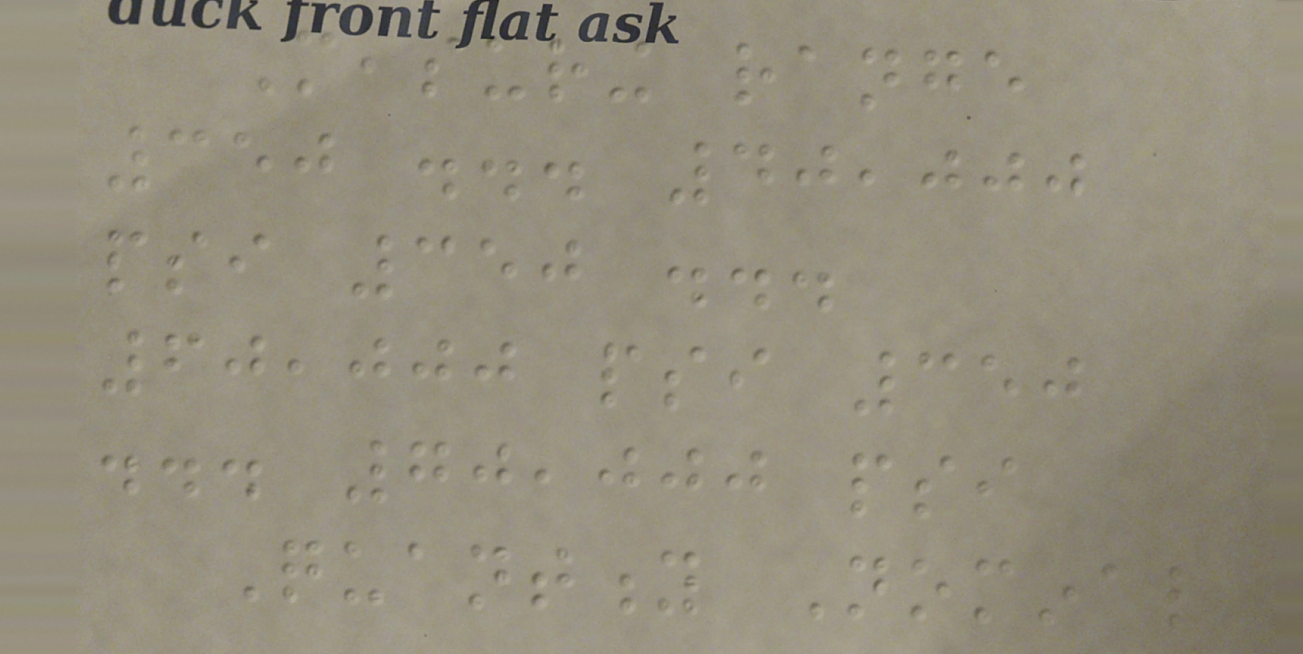Measuring range
350 ... 40,000
psi 350 ...
60,000 psi 350
... 70,000 psi
Quantity Nominal
